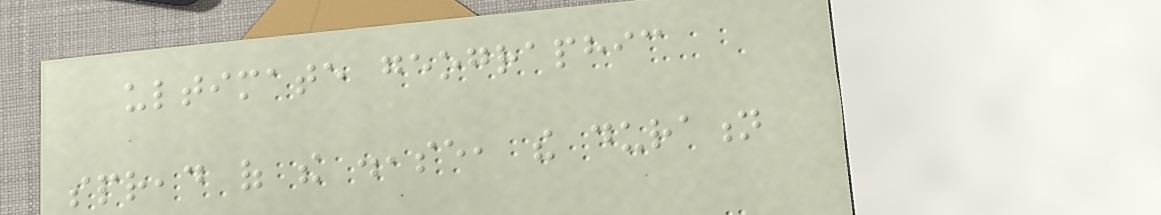ultimate geographic
spread of the disease, the duration
